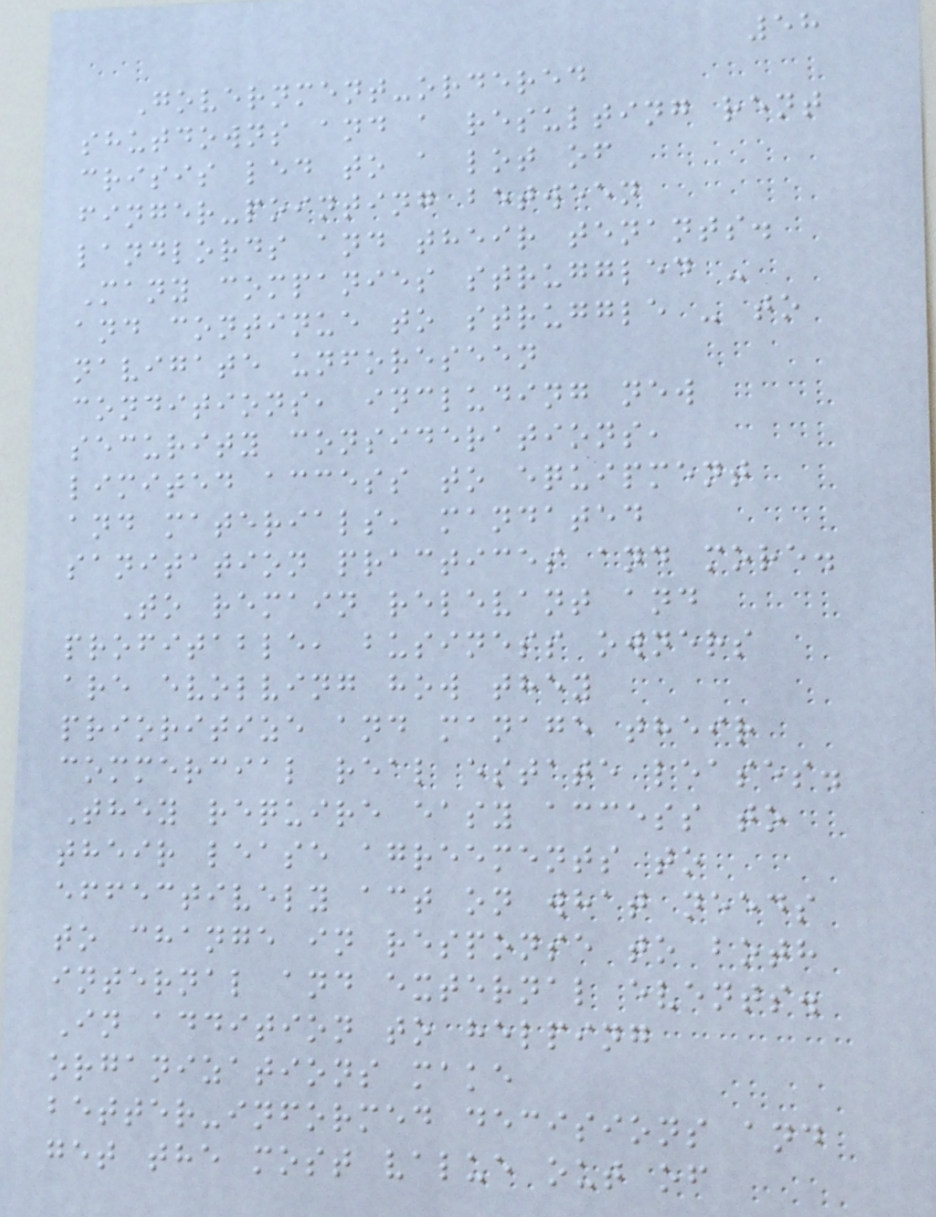58
Government-ordered
shutdowns and a resulting rent
crisis led to a lot of
finger-pointing between
landlords and their tenants.
Many companies struggled -
and continue to struggle - to
navigate unforeseen
conditions, including new
security considerations,
limited access to equipment
and materials, mandated
sanitation practices and more.
To remain relevant and
profitable, business owners
are evolving how they
prioritize and manage their
commercial real estate leases.
They require easy access to
their lease agreements to
effectively act on what needs
to change in response to both
internal and external events.
In addition to helping
organizations make
better-informed decisions and
get the most value out of
